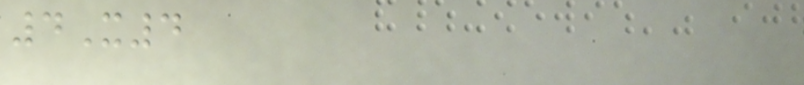4X4
